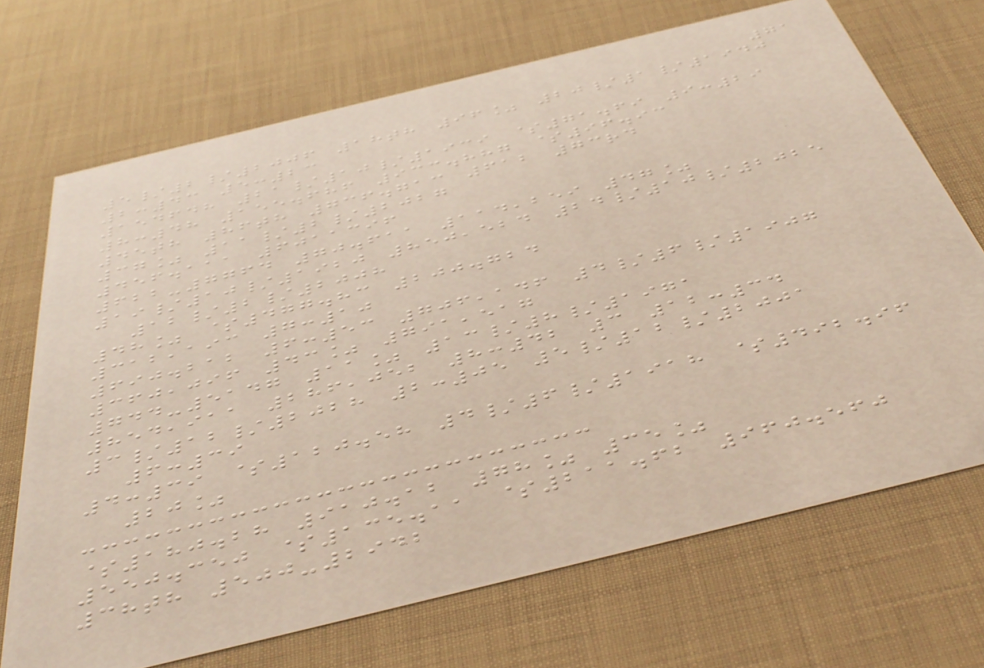71
5/2/2006 18th 96% 20/1/1940
2:43 5:23
154648 21/10/1939 $71.69 9:29
8:48 155.686 933.887 $96.93
45th 86th 736.713 612 73rd
37% 11/2/2027
456.111 6011396
622-7764 70.611 114,259 47%
19/10/1920 850,524 24/10/2025
12/2/2008
48% $477.83 200.724
312,193 7:10
690.212 6:53 706,146 4/6/1907
360,096 43% 791,517
744-5147 11% 13/8/1971
854,911 286,052 8:42 3 12:34
3/12/2028 2:05 5/12/2001
6:39
4:39 $120.58 4/6/1918 $492.96
20%
$180.28 910.12 78% 35%
550.350 $135.11 $211.62 960.560
38th 500-2942
